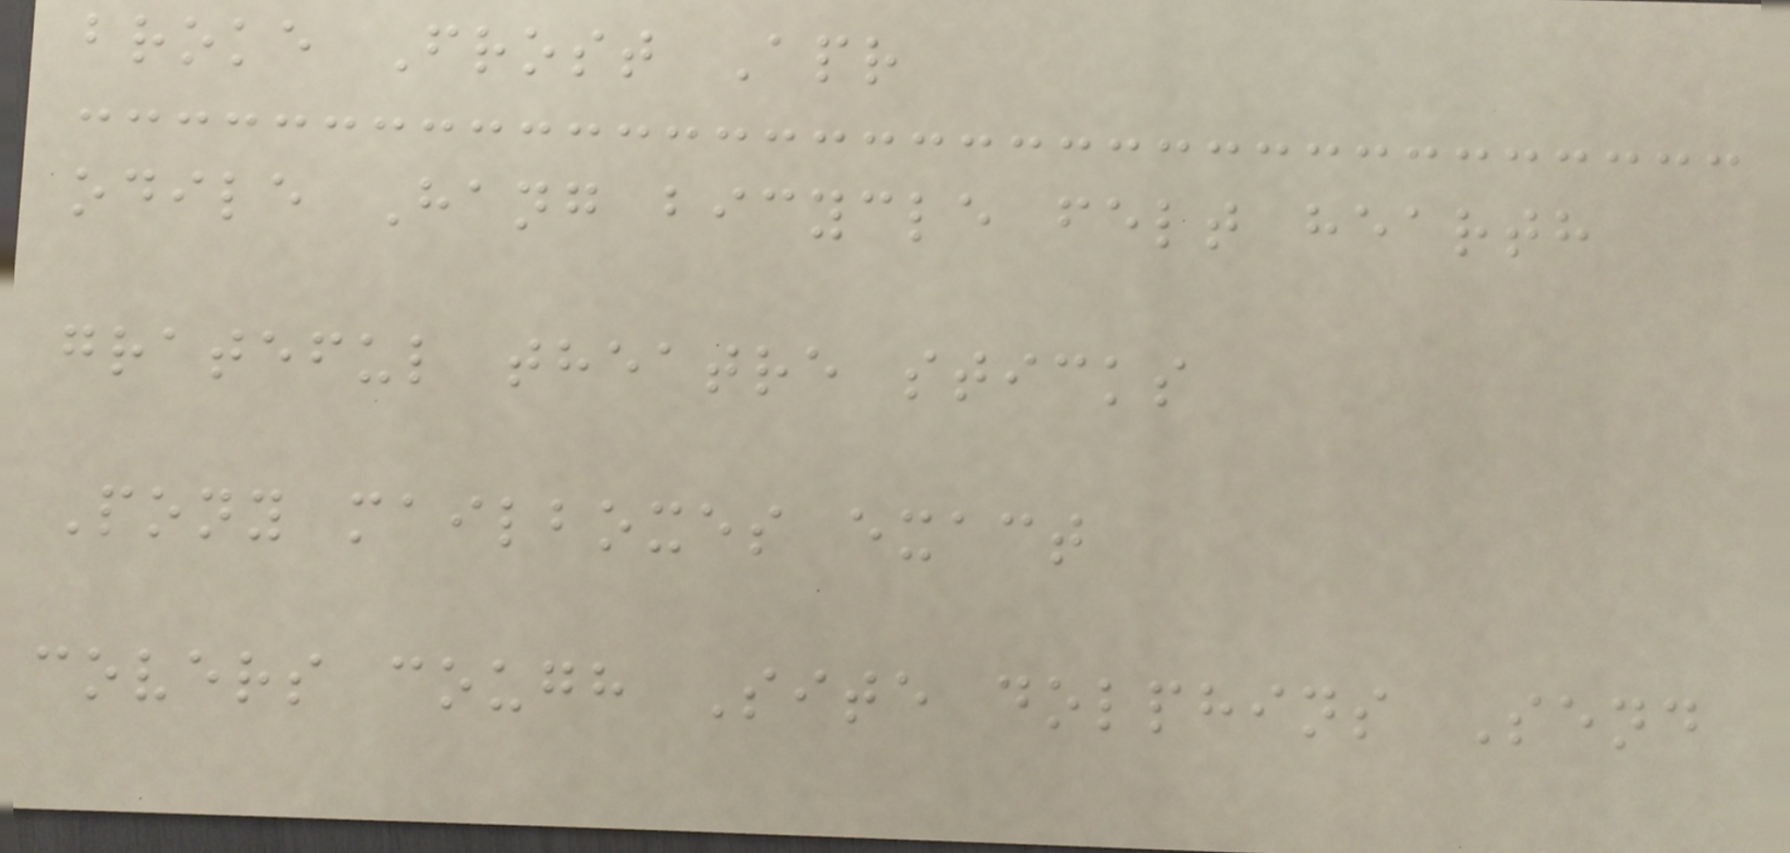broke Frost Apr
odile Hang bicycle felt hearth
grateful theatre sticks
Pony mailboxes exact
covers cough Site dolphins Send
